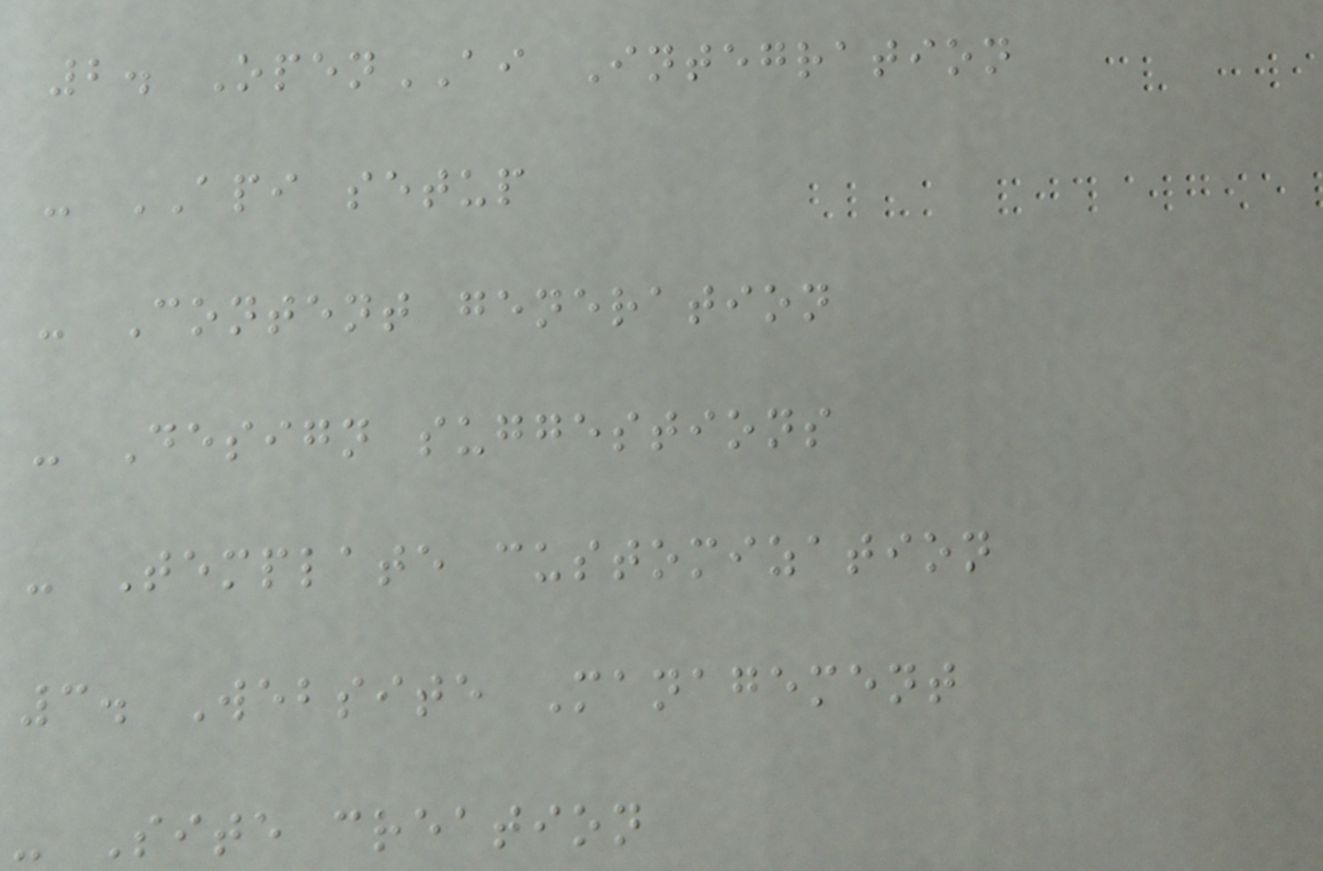2. OpenAI Integration
- API setup
- Content generation
- Design suggestions
- Template customization
3. Website Management
- Site creation
